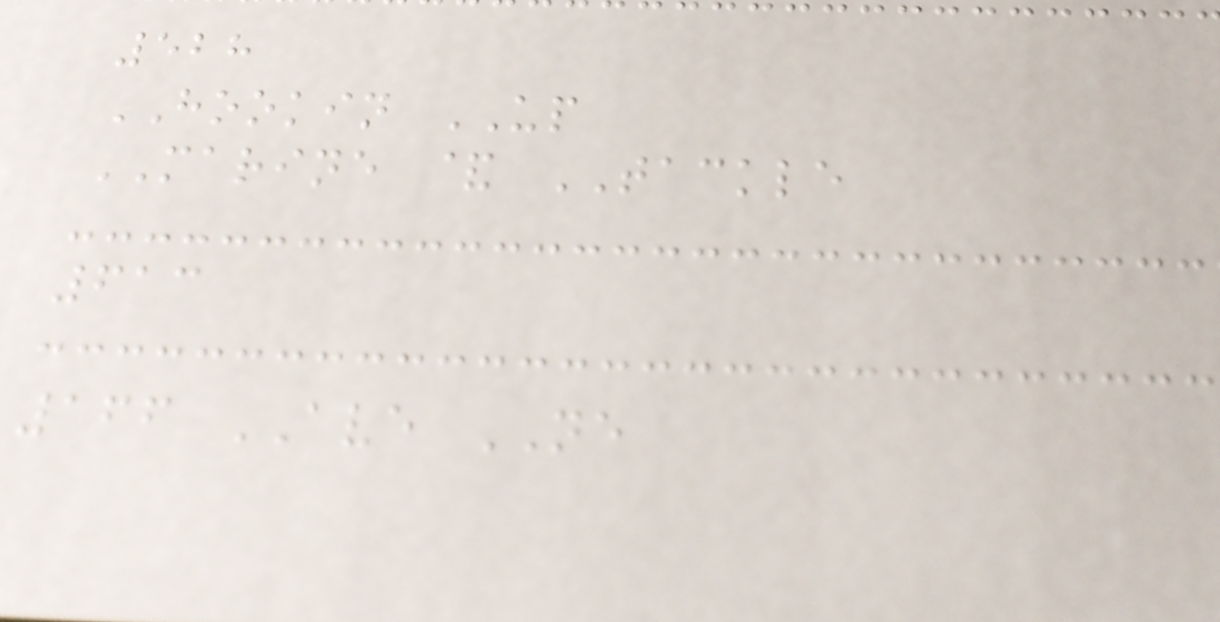528
HOOKIN UP
MARINE & TACKLE
613
166 AVE NE
